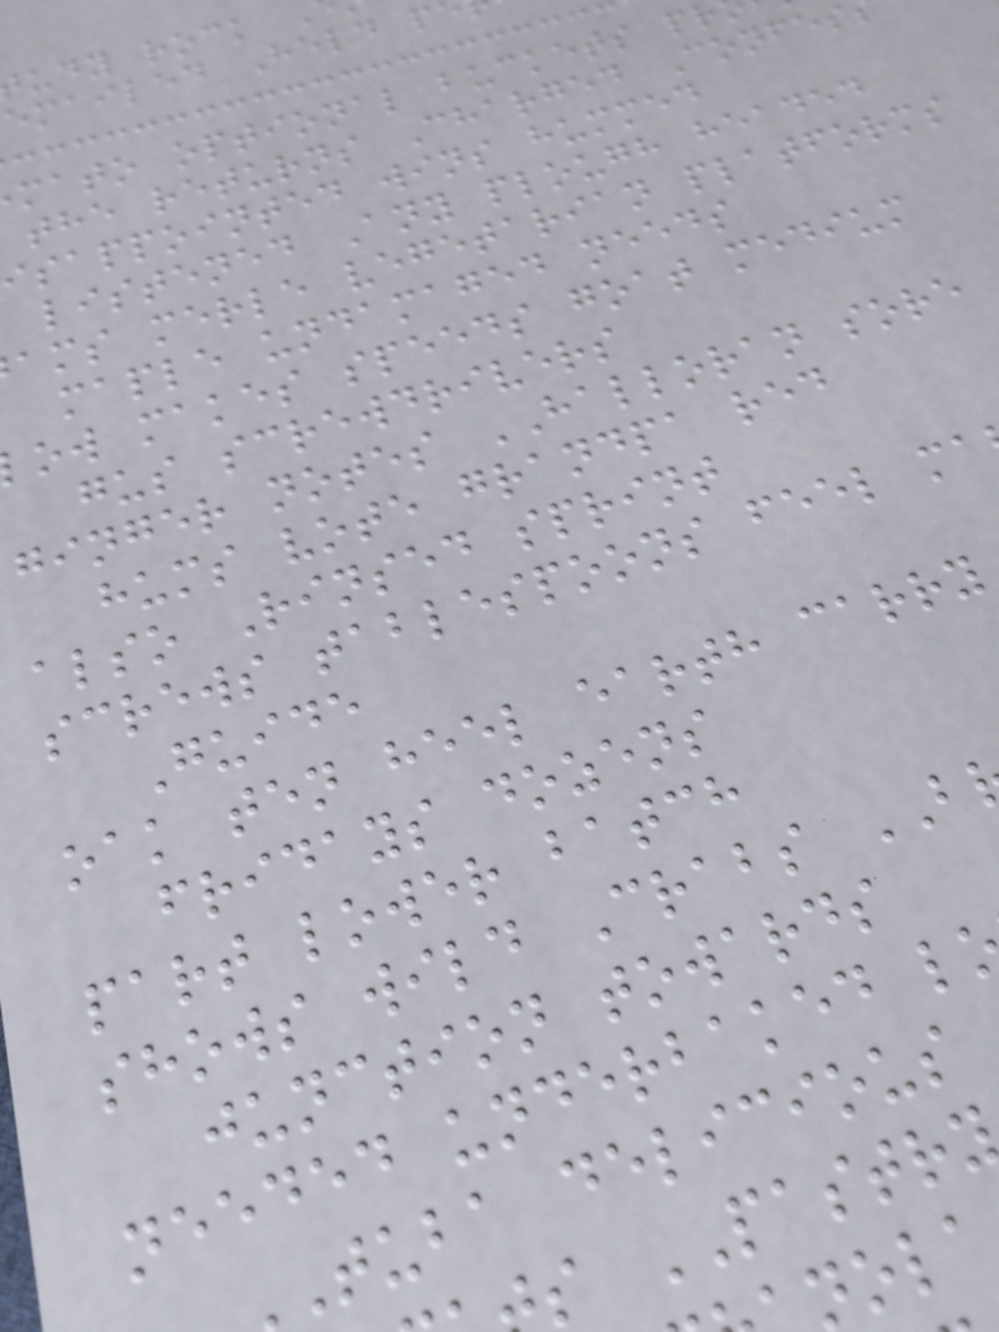udy rock
emailed Held p
mato optional buckets pr
the returns Charged Confes
isappointed wins hummed
listened Any plough headed
ams merle vegetarian platforms
maple undamaged needs
ow makes speeds goat medium
gus screwdrivers
ginger notes HALLORAN sore
hums vote grandpa red
also Rinsed sprint
screws tablespoons feel ma
Guide
oak ten heel earth carry
fridays dozens
part lower batch
shows wild Crabs
junction towards
needed underbaked l
tuba delicious
s PASTR
